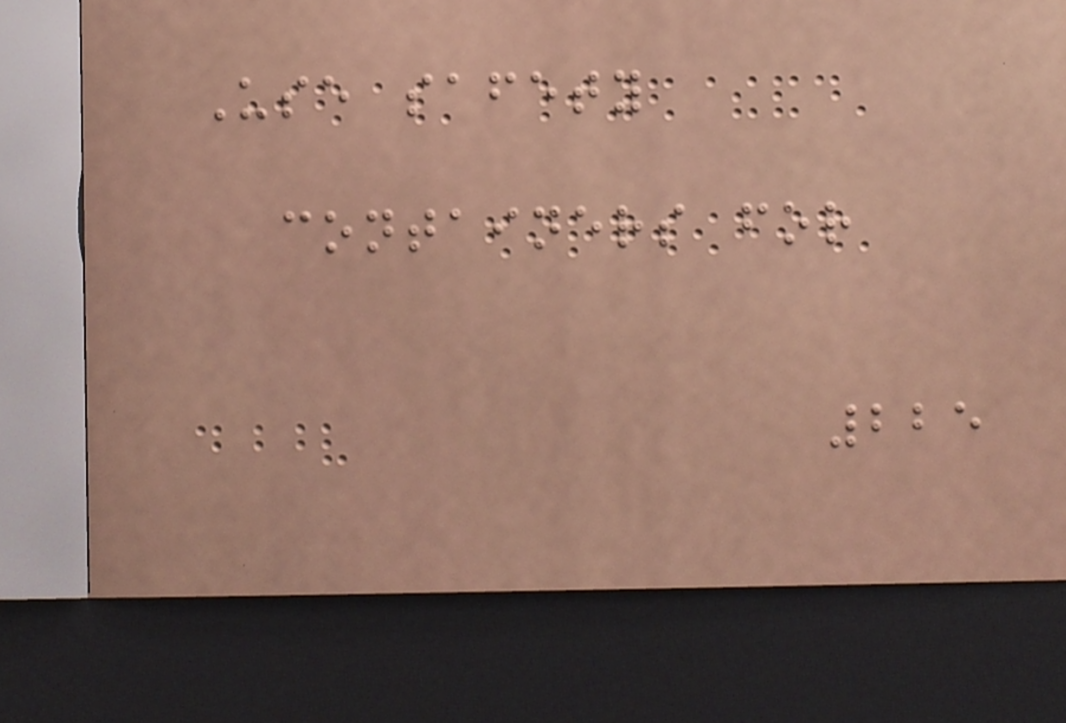Use safety
containers for
225
